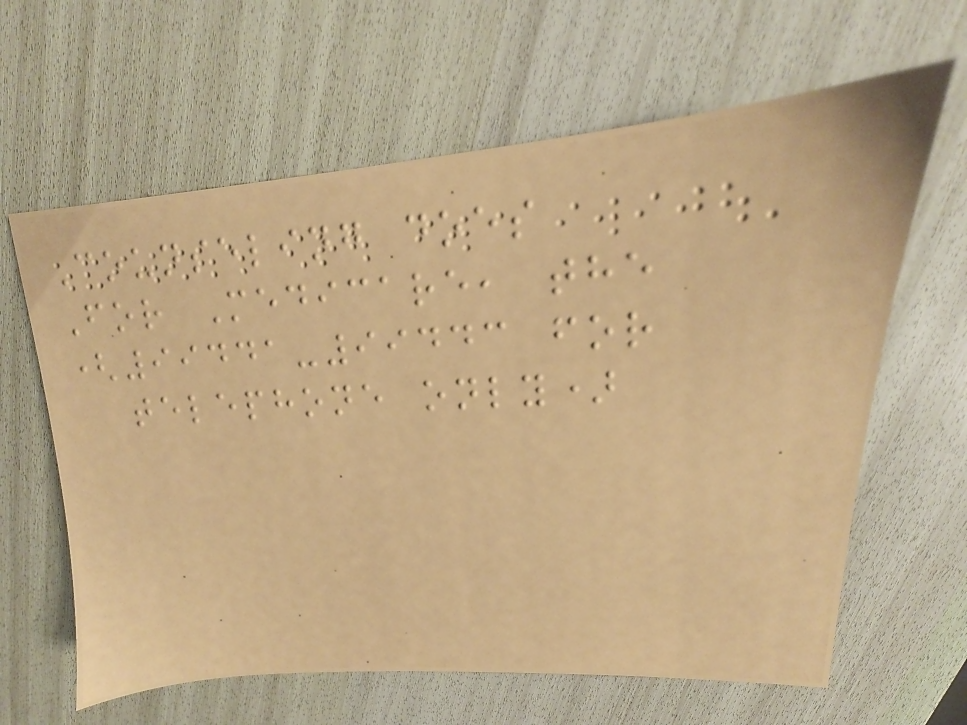Counseling does
For Medicare, the
(99441-99443 for
telephone only)
